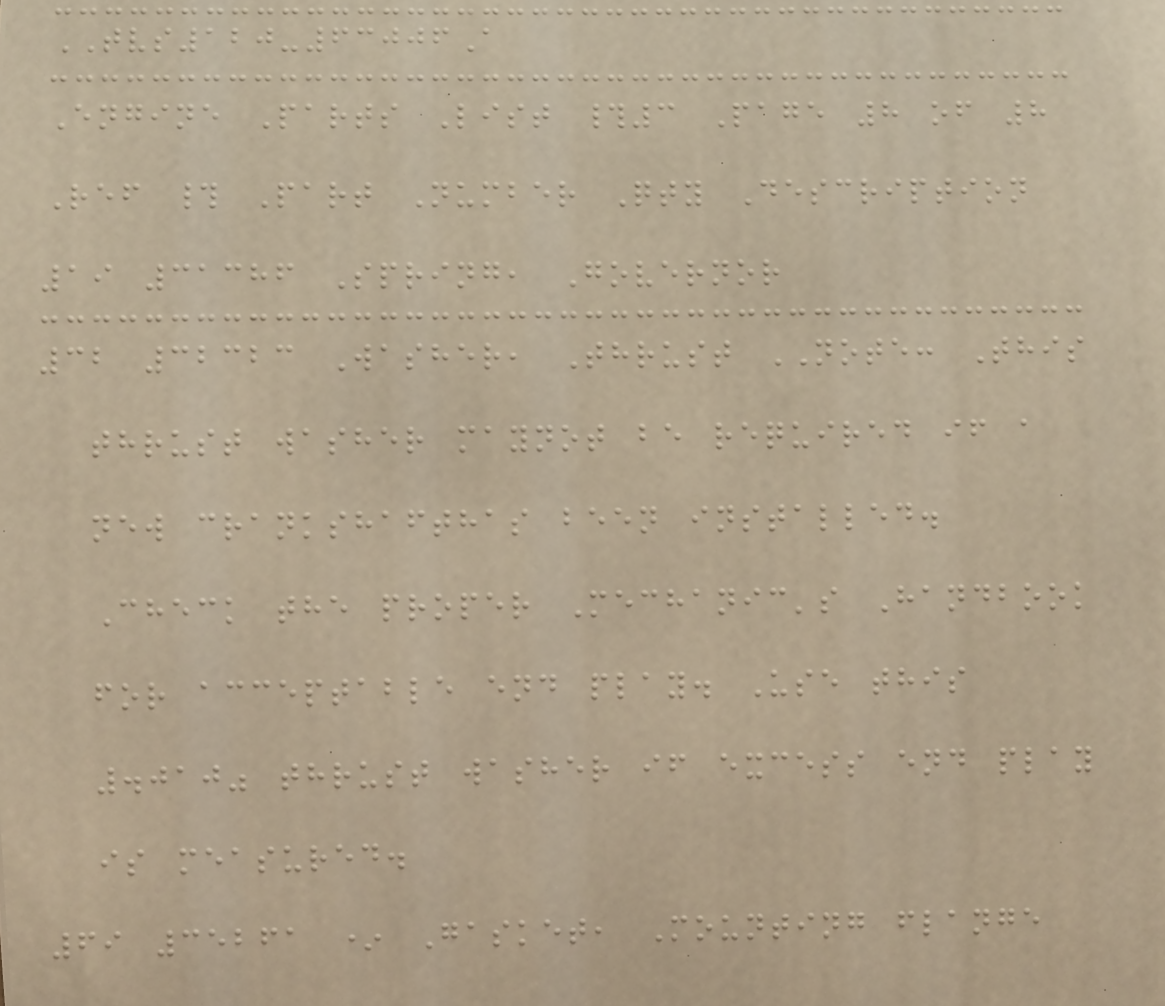TVS120-63006A
Engine Parts List #3 Page 8 of 8
Ref # Part Number Qty Description
19 31386 Spring, Governor
32 32323 Washer, Thrust NOTE: This
thrust washer maynot be required if a
new crankshafthas been installed.
Check the proper Mechanic's Handbook
for acceptable end play. Use this
.010" thrust washer if excess end play
is measured.
69 35261 * Gasket, Mounting flange
